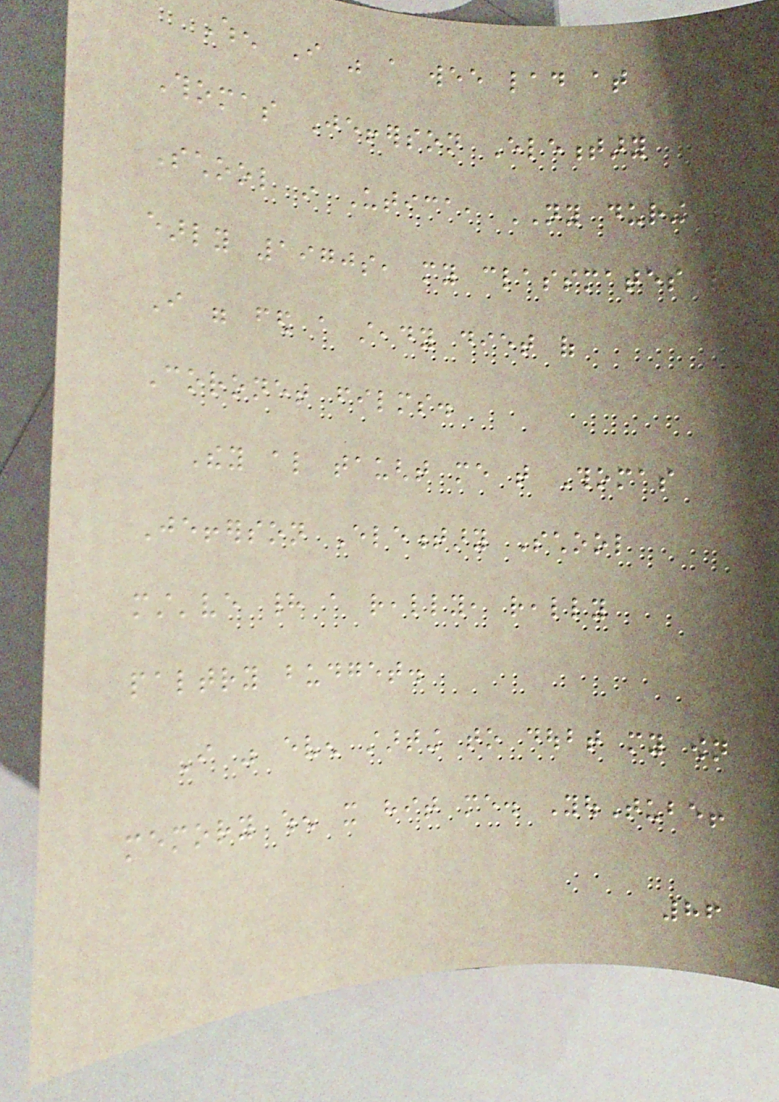When I was a wee lad at
Thomas Jefferson Elementary
School in Utica, NY during the
early 1970s, my classmates and
I were fed a steady diet of
Coronet films.
They also taught me that Thomas
Jefferson Elementary School
must've had a really, really
paltry budget.
I was even starting to doubt my own
memory when it hit me. YouTube!
86
